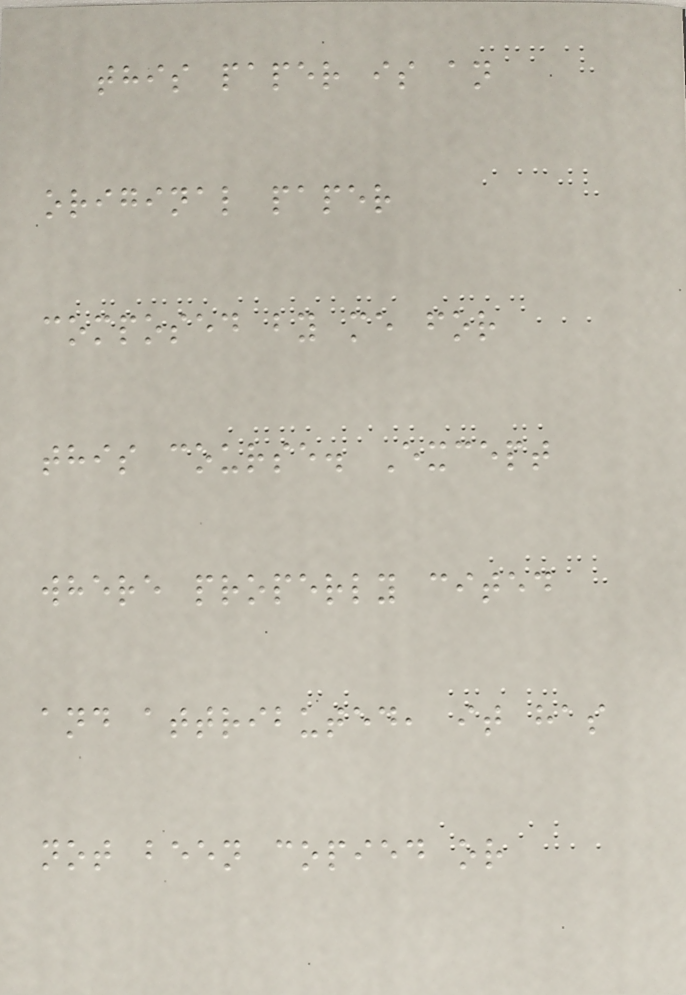this paper is an
original paper
composed by me for
this course. Except
where properly cited
and attributed, it has
not been copied or
